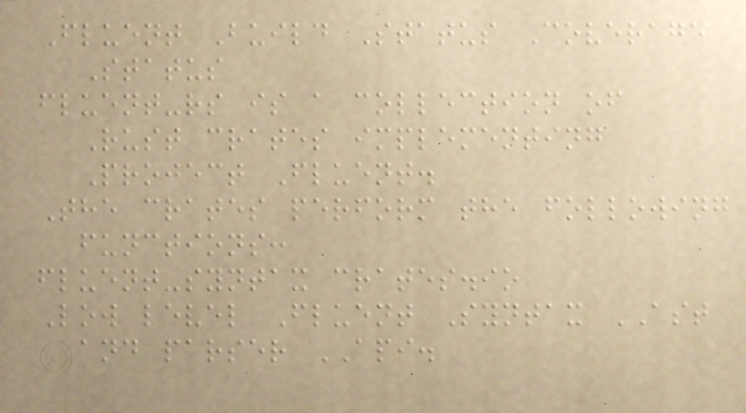Fluent Build Status Coverage
Status
fluent-rs is a collection of
Rust crates implementing
Project Fluent.
The crates perform the following
functions:
fluent-syntax crates.io
Low level Fluent Syntax AST
and parser API.
